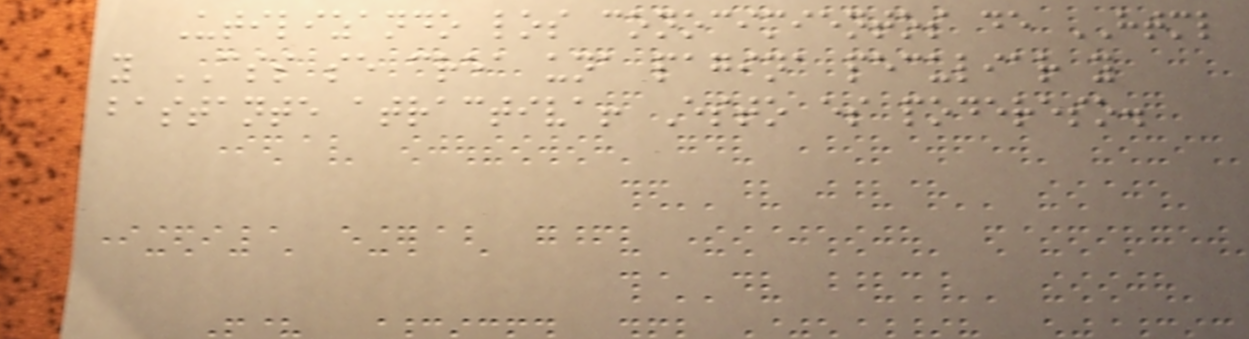Utilizando los conocimientos de HTML
y CSS se crea una pagina peculiar y
bastante atractiva! Esto es podereso.
